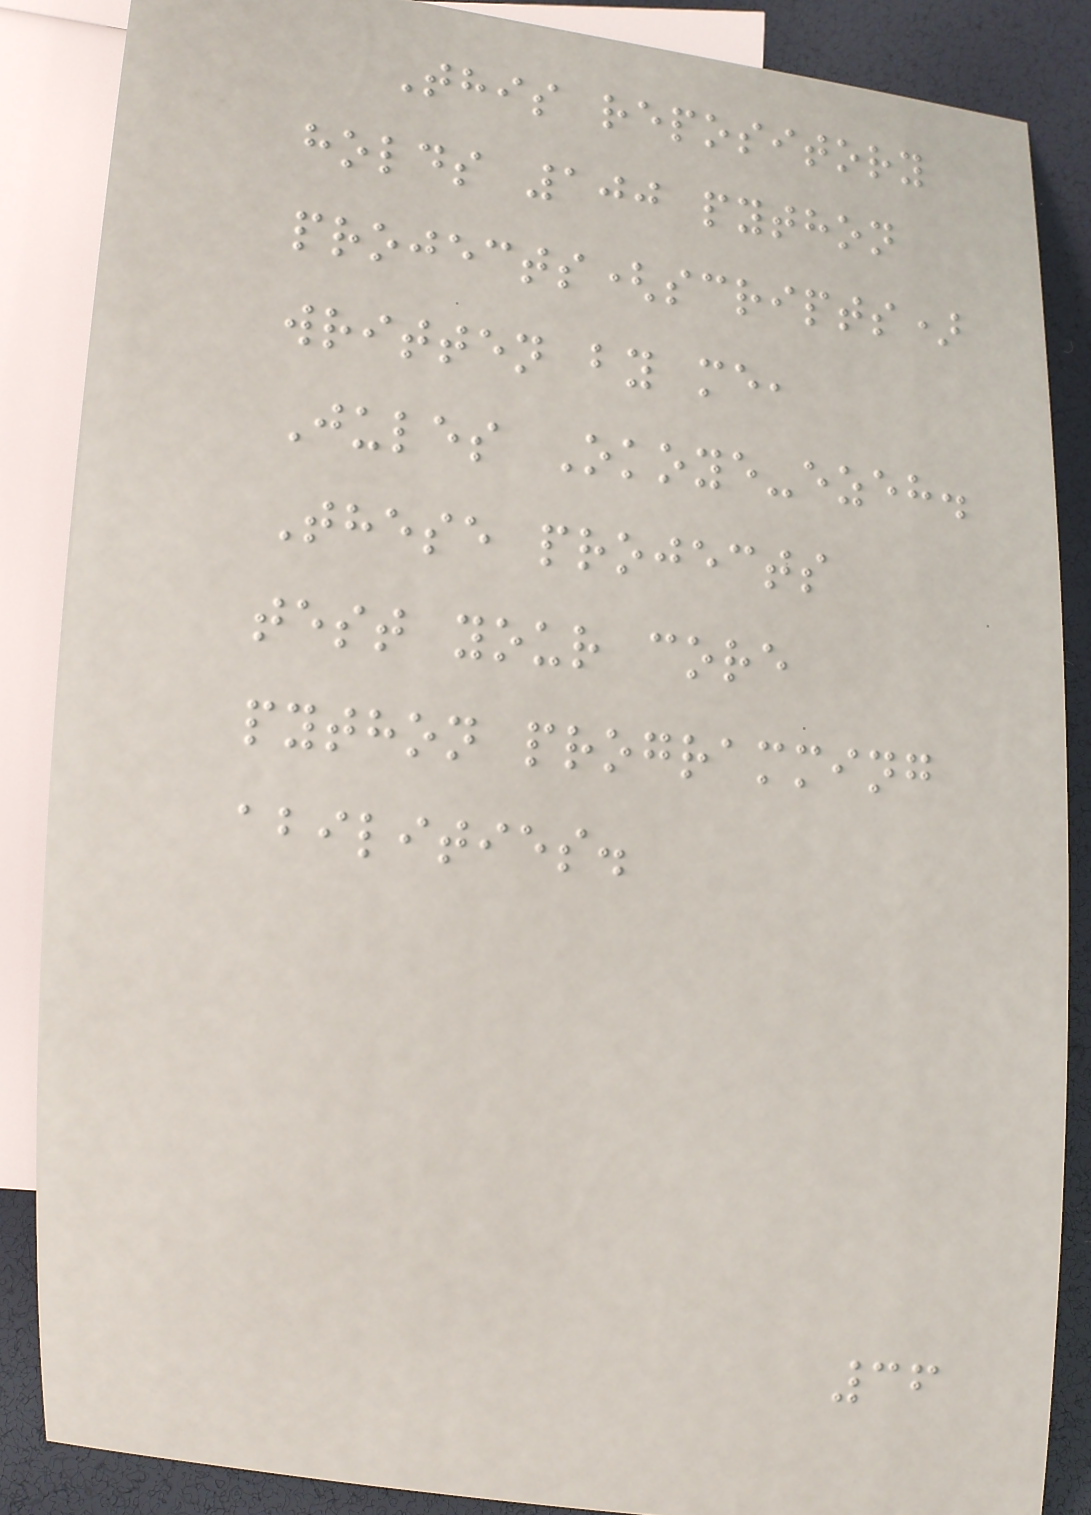This repository
holds 100 python
projects(scripts)
written by me,
Jules Okoye-ezeh.
These projects
test your core
python programming
abilities.
36
